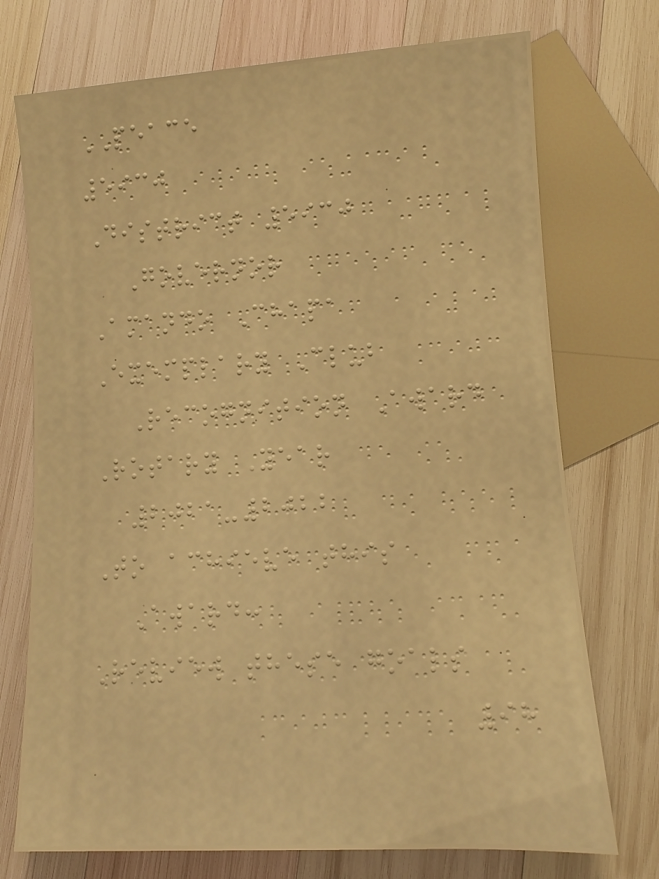PEACE
5930
District 5930
Governor
Amando Chapa
Exemplary Club
Recognition Award
Rotary Year
2021-2022
To achieve this
Award:
Review these goals
98
